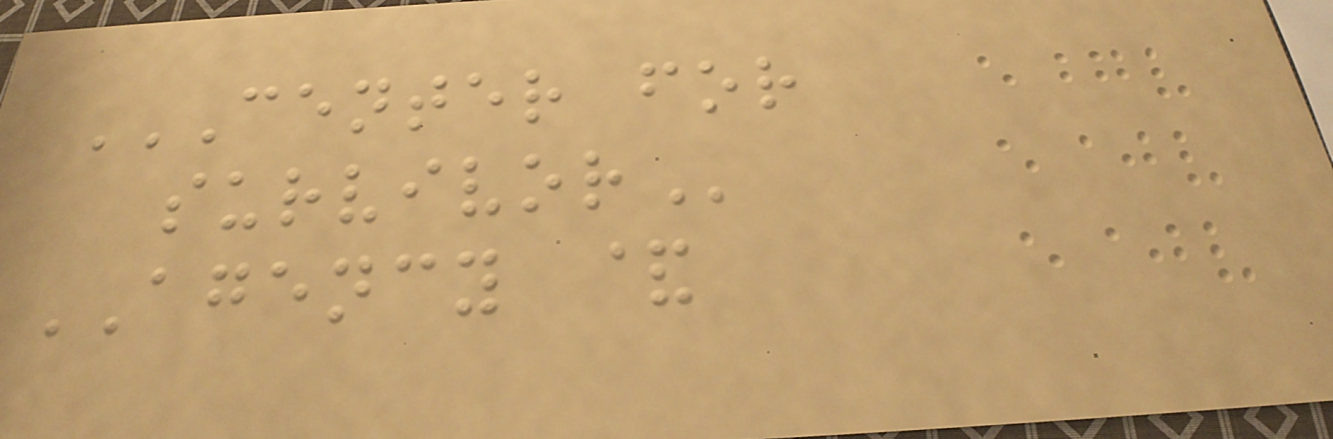CENTER FOR
SURVIVOR
AGENCY &
